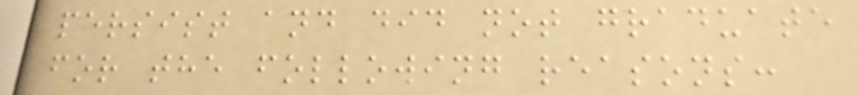persist and did not graduate
for the following reasons:
